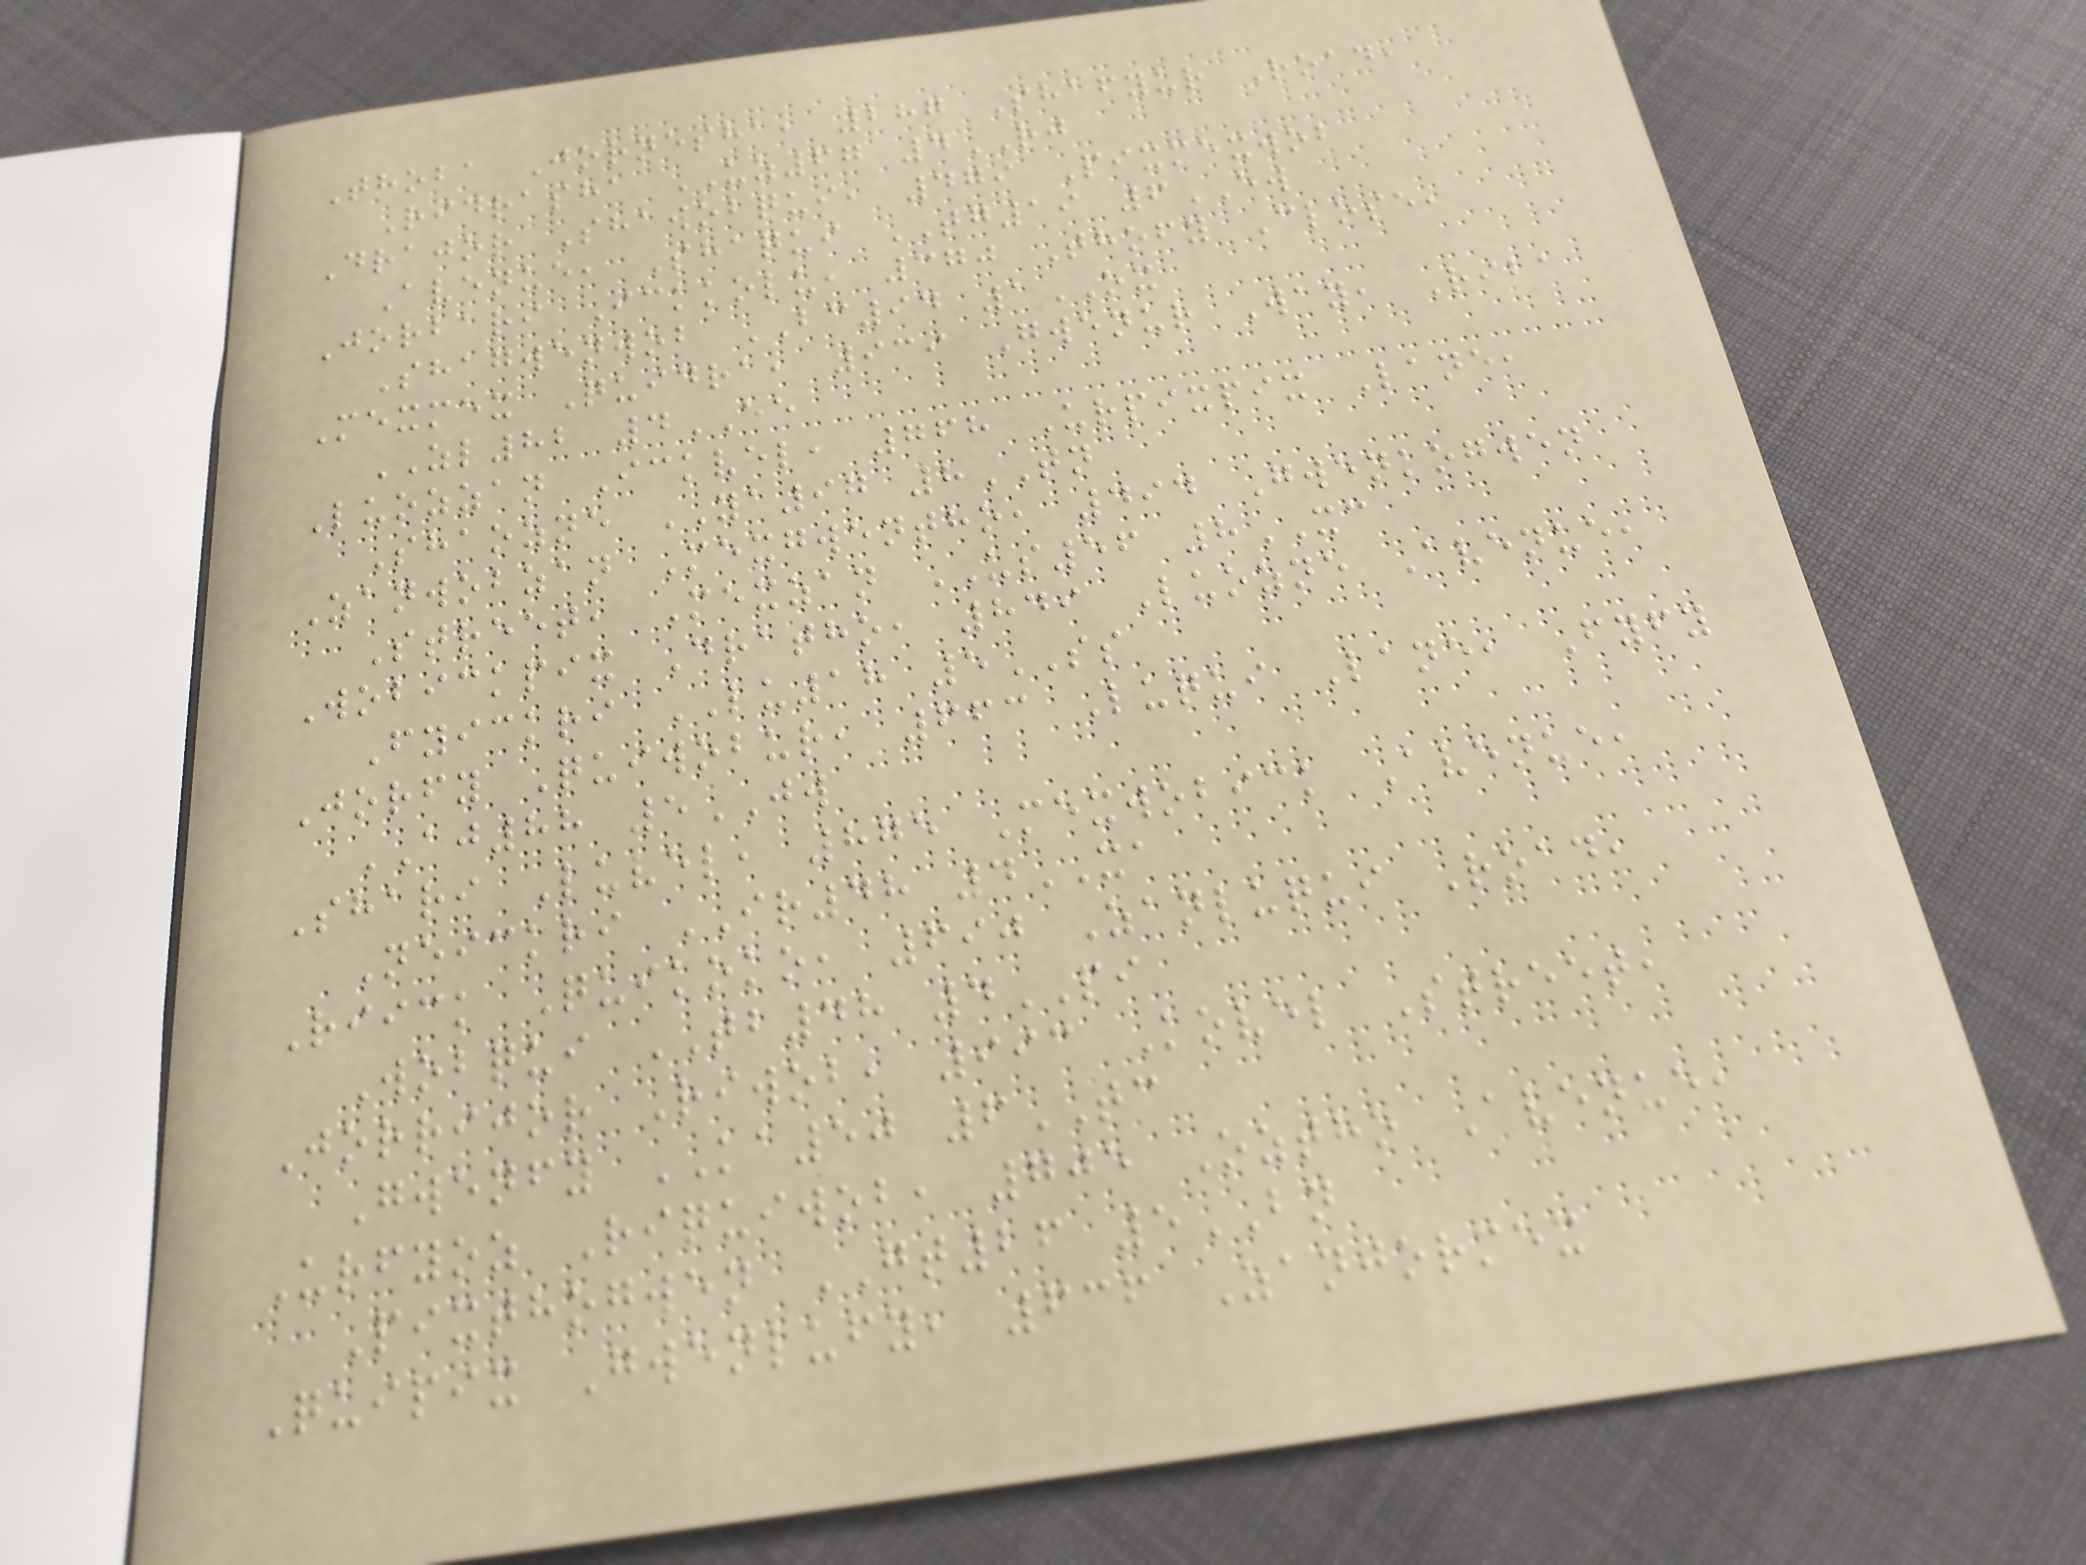Thoba Jornesha, 287 Shafyur Road,
Ridrasha UZ67 4RJ
Drajor Shawobqui, 479 Pixmexwob
Avenue, Shaqui TG19 6EW
Jorbari Ickkolu, 370 Thofy Close,
Shagwenwob BC94 1OX
Mexmex Quidra, 939 Gwenur Way, Riba
ZL82 4EE
Luozzan Ickvel, 768 Urpixpix Lane,
Shaozne YA97 8TN
Zanwobzan Mexgwentho, 494 Gwenkogwen
Street, Mexzan US56 8XC
Wobickpix Dratho, 849 Luozne Avenue,
Fyickri LU18 5SS
Jorfy Quiwobur, 663 Luqui Lane, Fyfy
AJ88 5JW
Shari Luvel, 875 Mexwobick Avenue,
Neickri IR48 4XA
Riick Quikoko, 690 Zanluqui Road,
Wobqui TB48 4PI
Jorrijor Riwob, 993 Kovel Street,
Gwenfy KA50 6TC
Urfyoz Riquiwob, 705 Oztho Avenue,
Pixthogwen GT26 5BN
Quipix Gwenlufy, 636 Zanjormex
